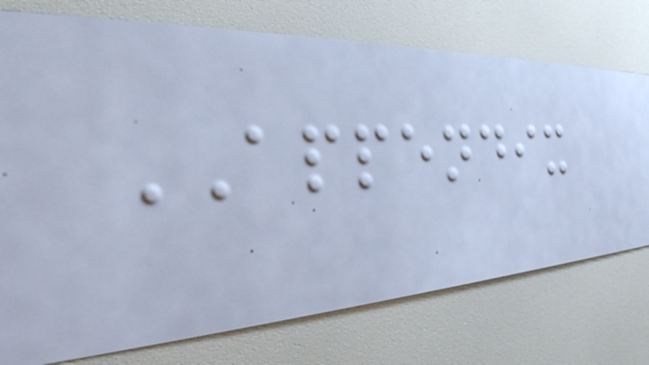APPENDIX
